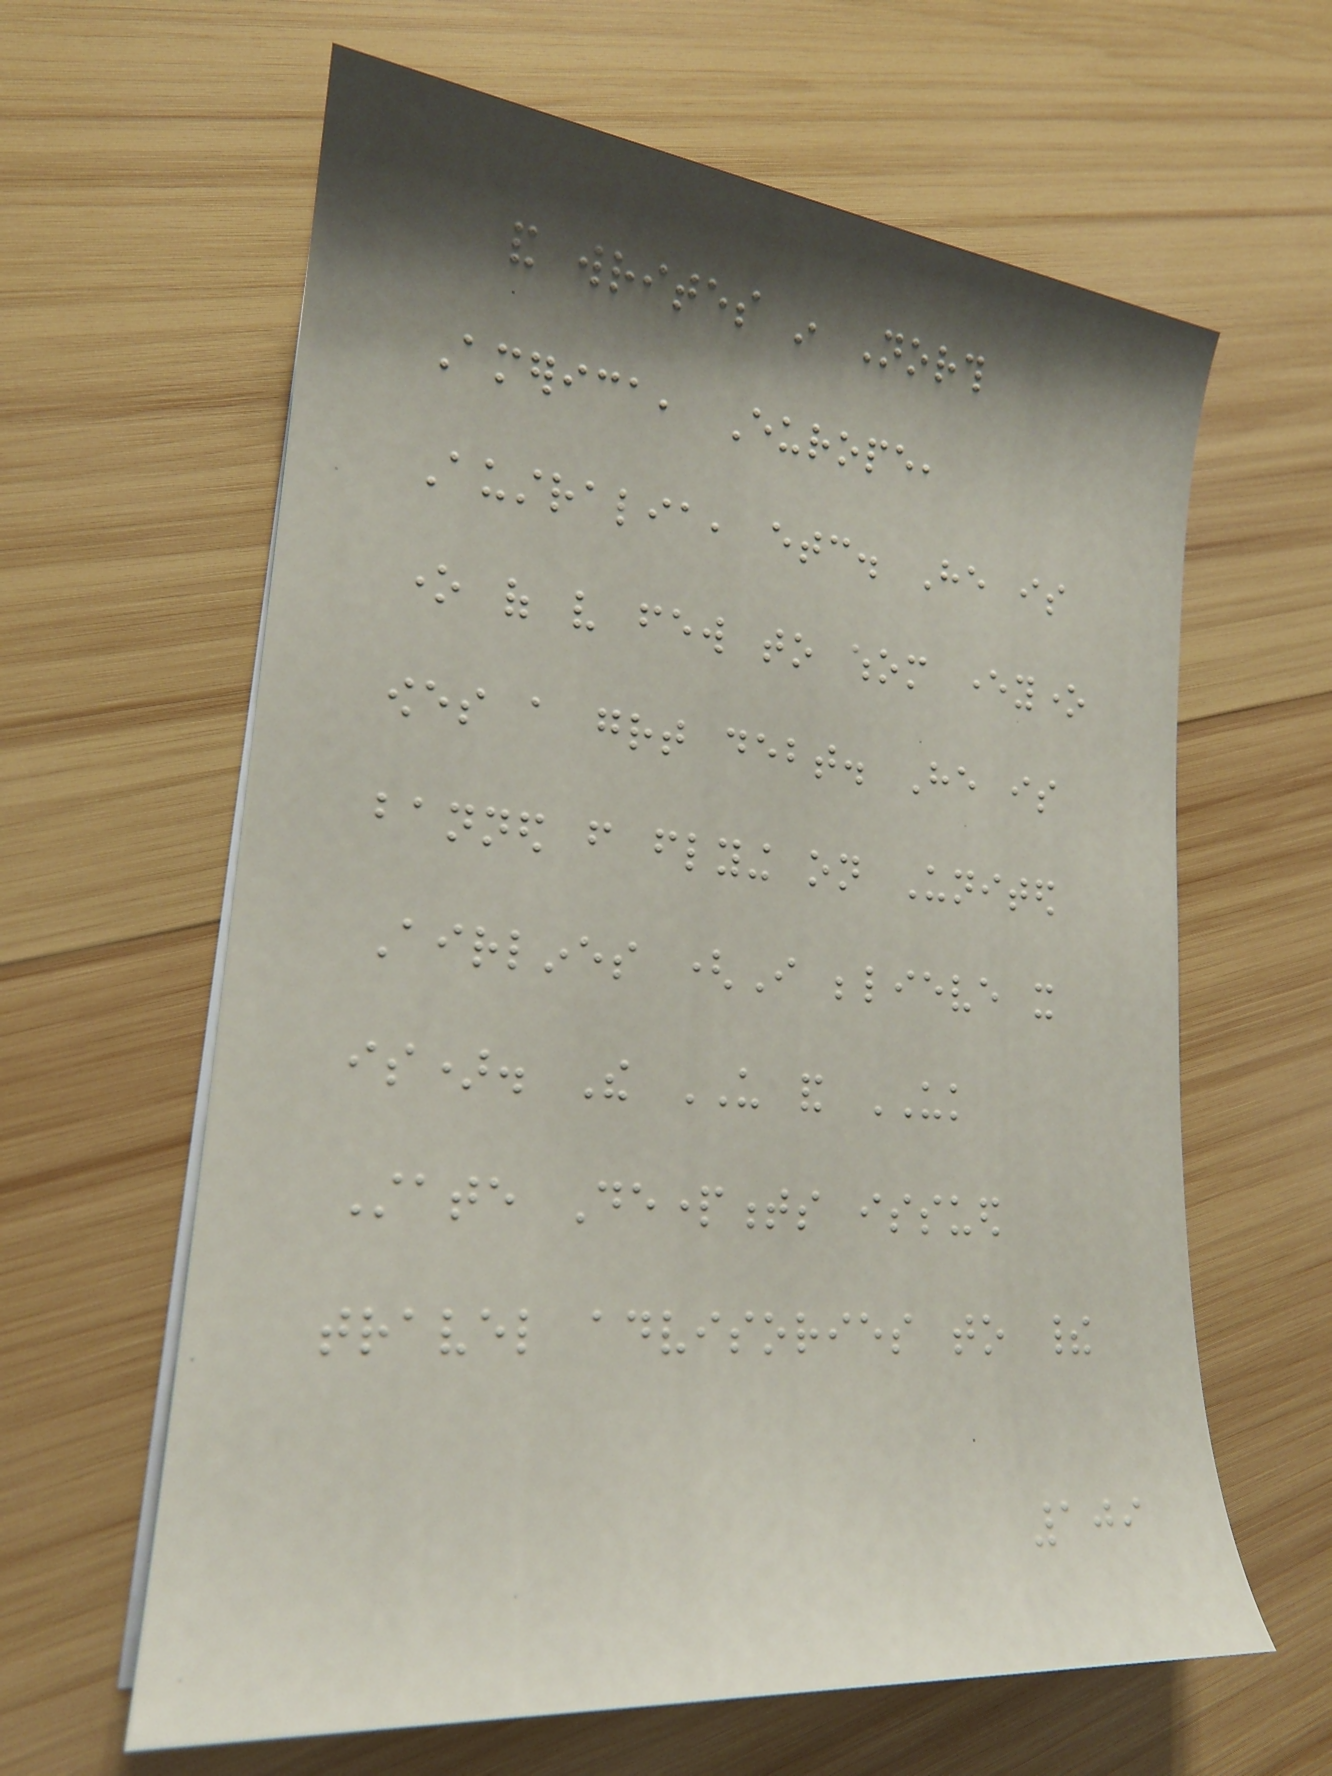and writes in North
America, Europe,
Australia, etc. He is
one of very few to whom everyone
owes a great debt. He is
banned from flying on United
Airlines (I believe it
is). The US and UK
State Departments issued
travel advisories to their
109
